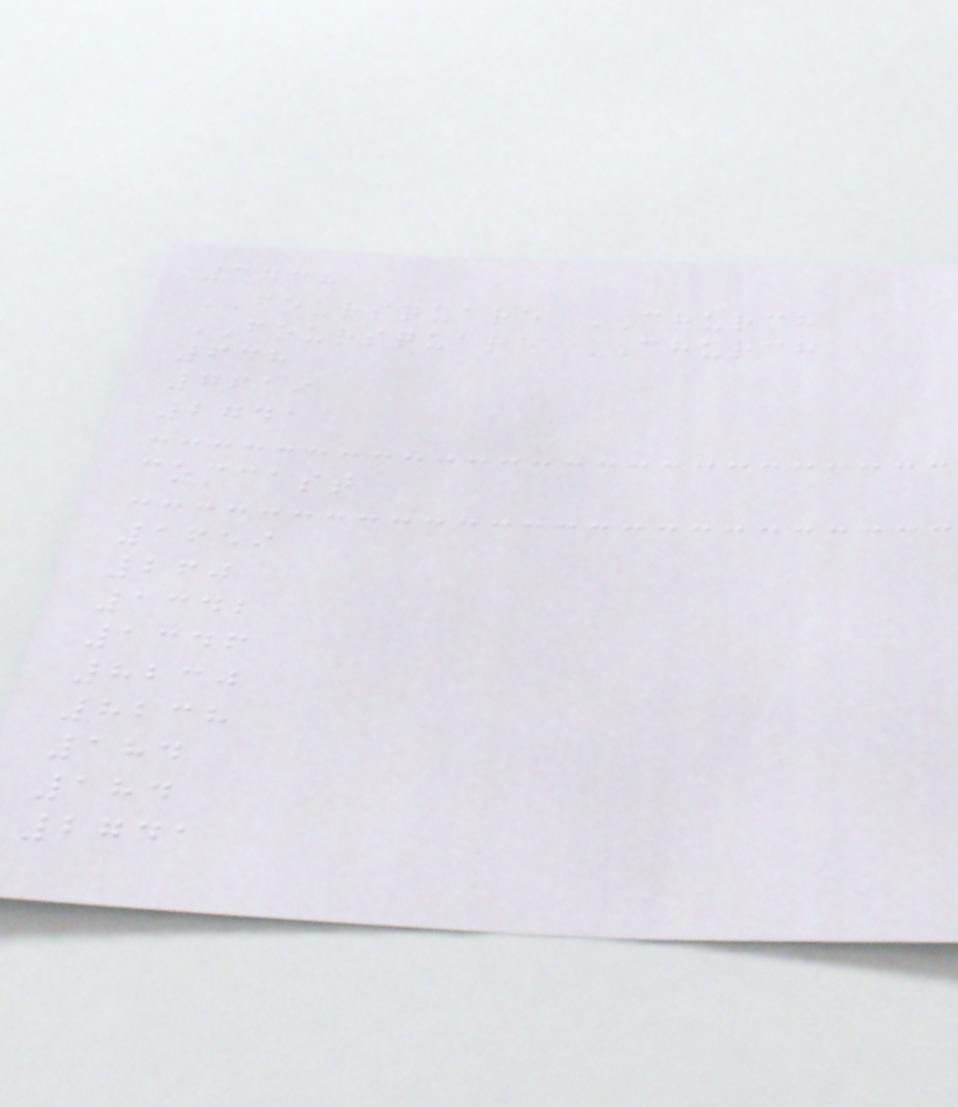3738
FOURSQUARE CHURCH
FOURSQUARE CHURCH
648
7619
2741
comcast
1659
260
1342
1346
8230
8238
184
184
2741
